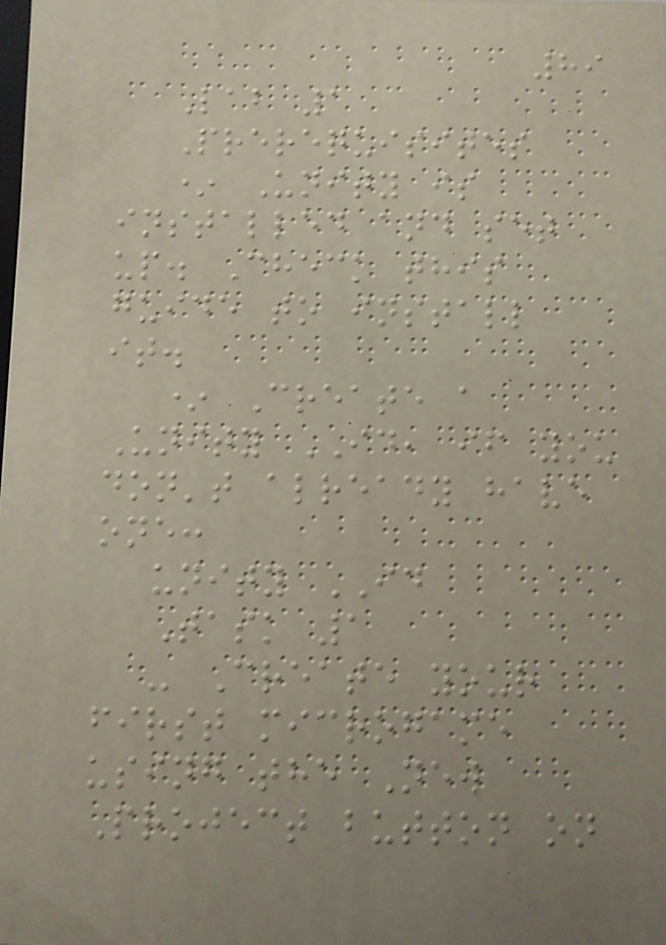89
Lab 1
Prerequisites
* Unity is
installed and set
up. Check this
guide to install
it.
* Create a
Unity ID, if you
don't already have
one:
unity ID
Task 1
- Create your
first microgame
using the New
Project button on
